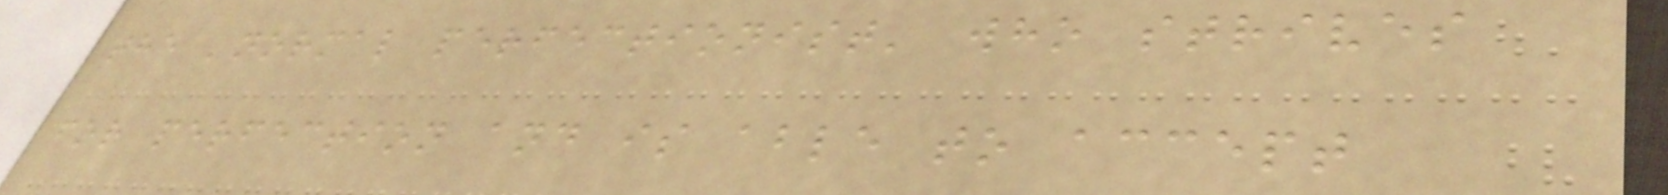the 'normal perfectionist' who strives
for perfection and is able to accept
